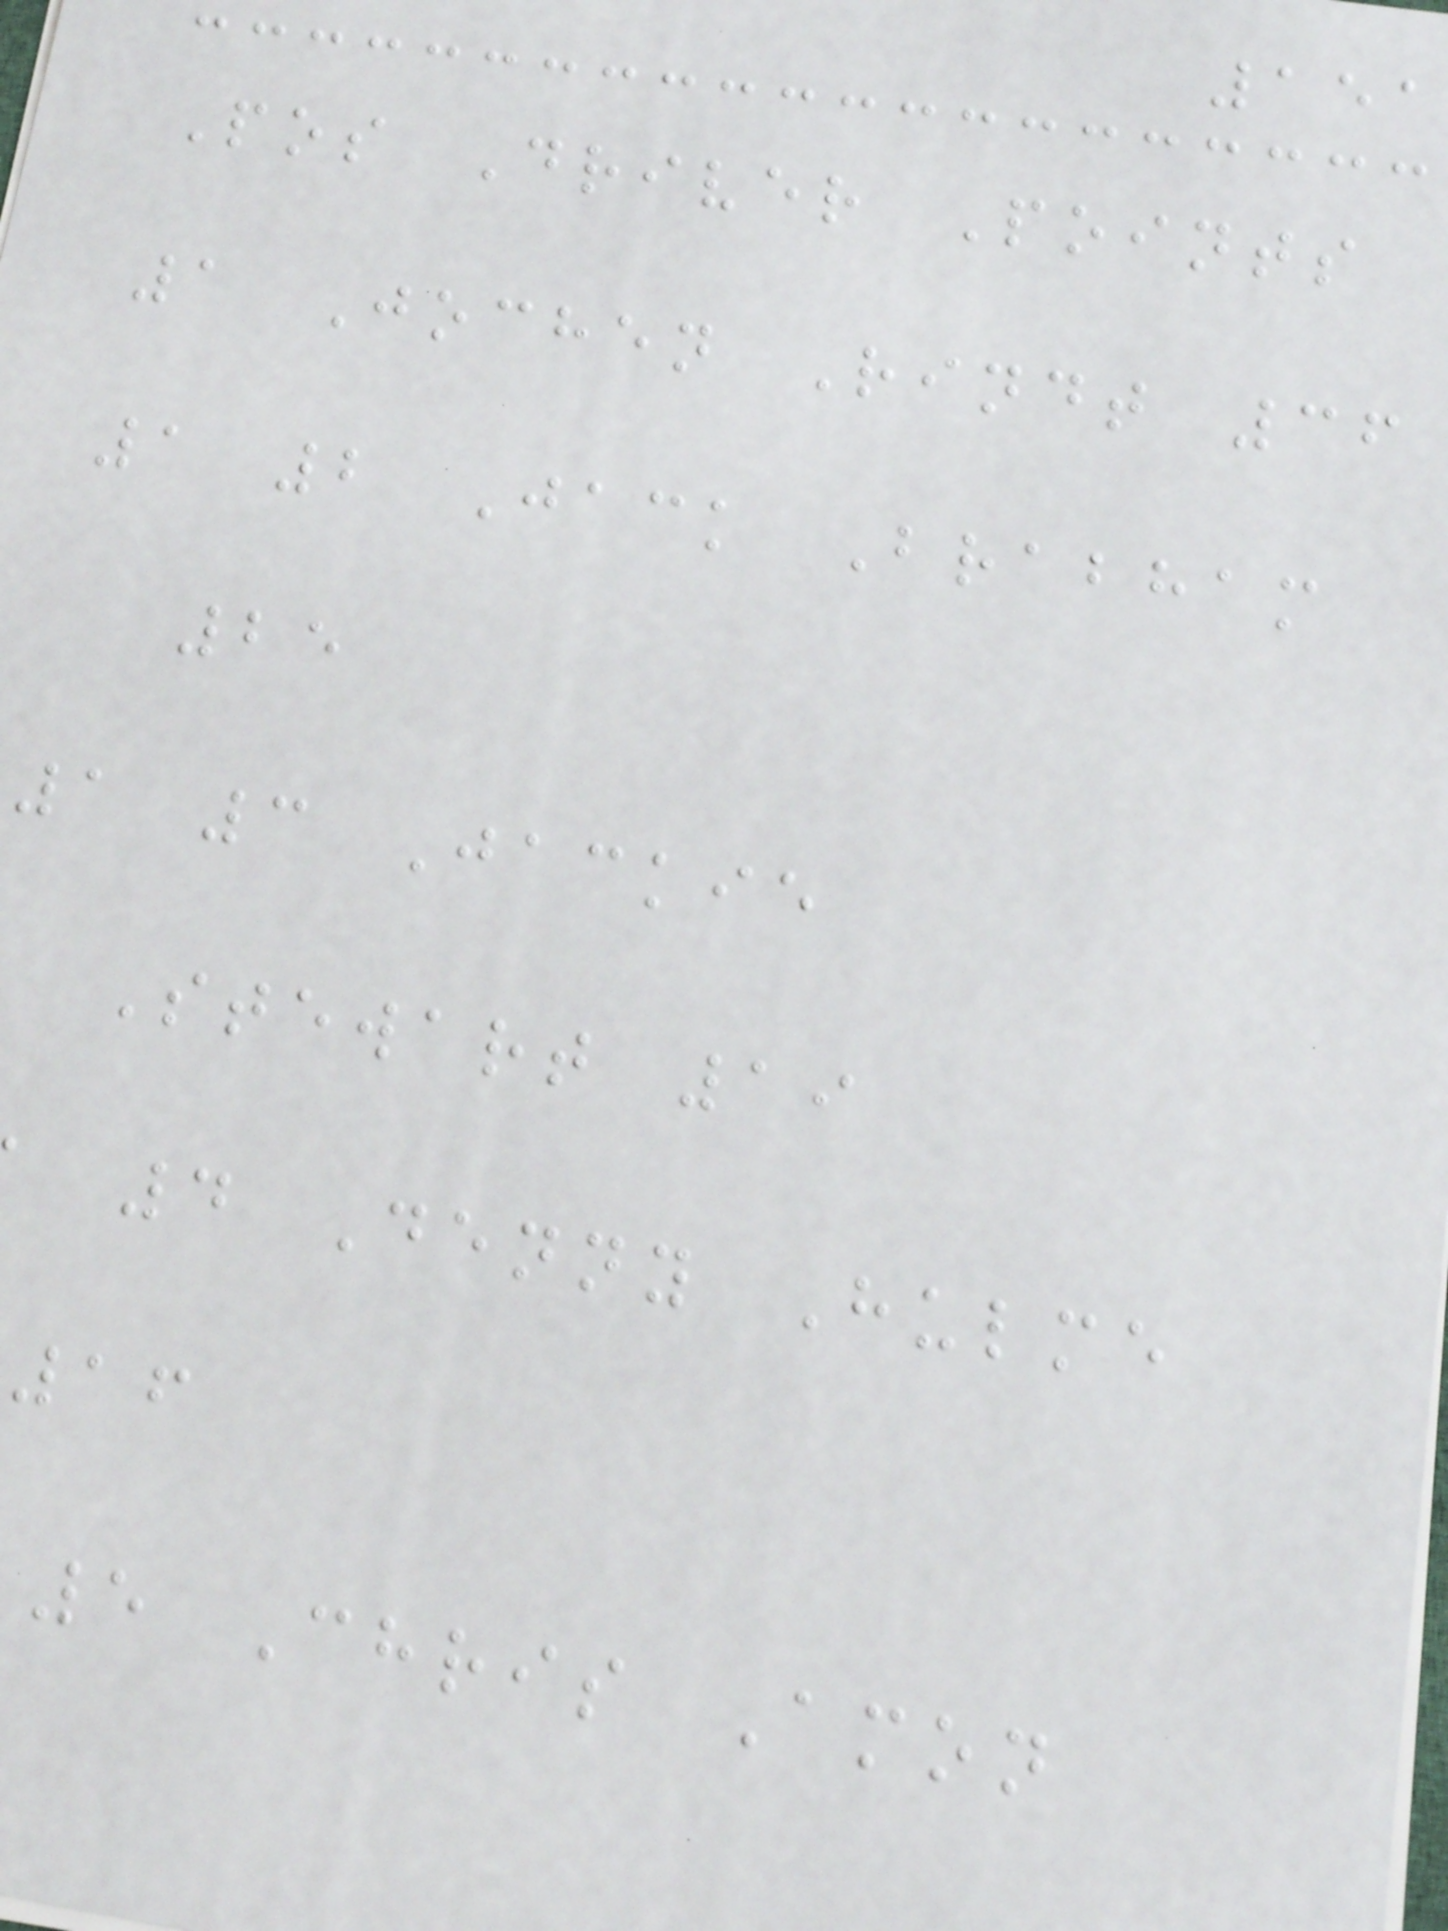151
Pos Driver Points
1 Jochen Rindt 36
1 2 Jack Brabham
25
1 3 Jackie
Stewart 19
4 Denny Hulme
16
5 Chris Amon
